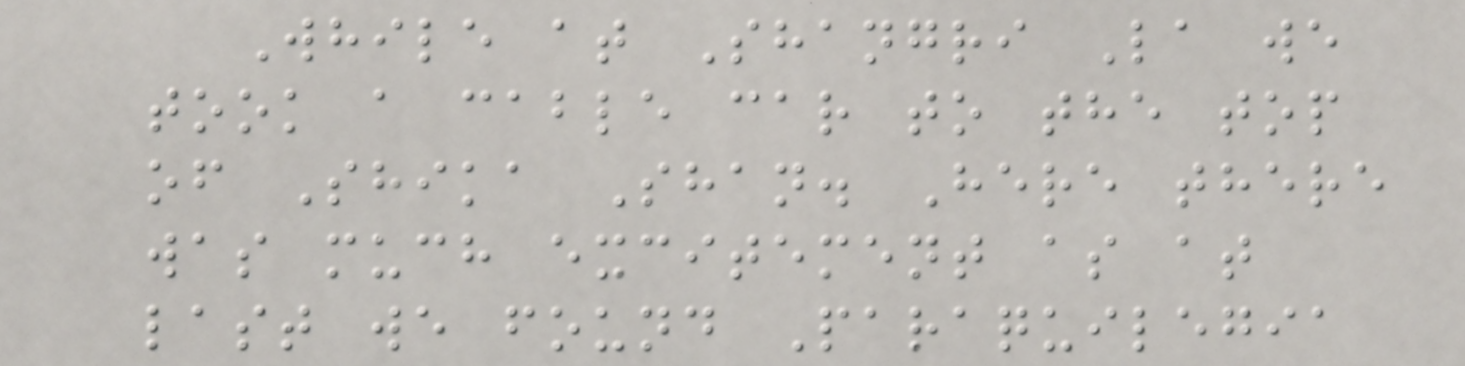While at Shangri La we
took a cable car to the top
of Shika Shan. Here there
was much excitement as at
last we found Paraquilegia
